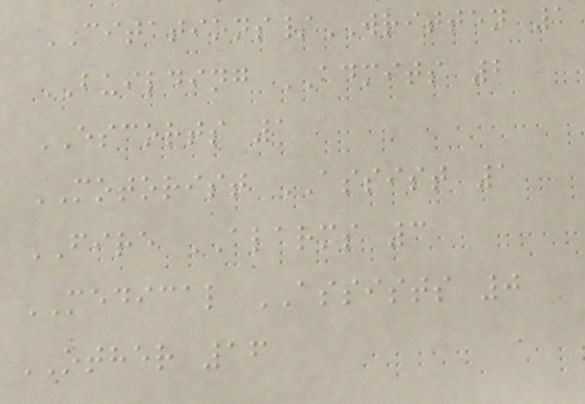CITATIONS/WRITTEN 1
BUILDING ADMITS 2
ESCORTS 1
MOTORIST ASSIST 1
FIRE ALARMS 3
MEDICAL ASSISTS 0
OTHER 16
